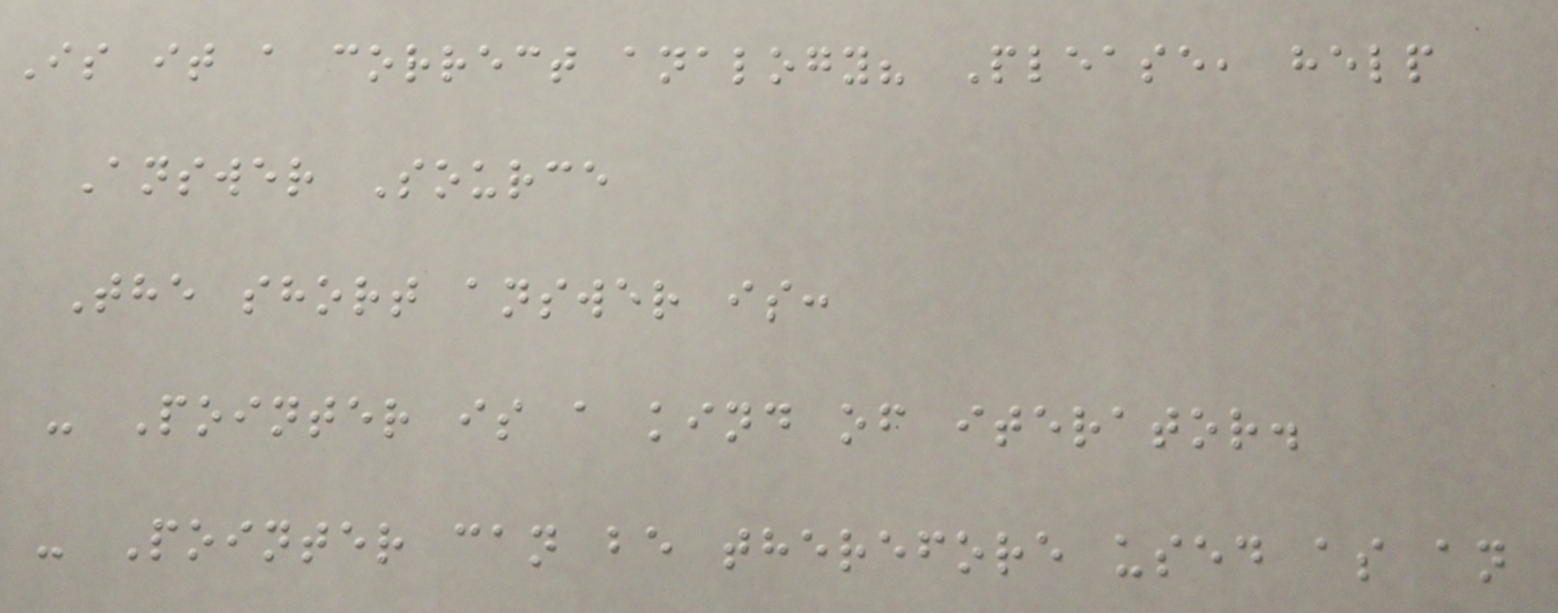Is it a correct analogy? Please, help
Answer Source
The short answer is:
- Pointer is a kind of iterator.
- Pointer can be therefore used as an
